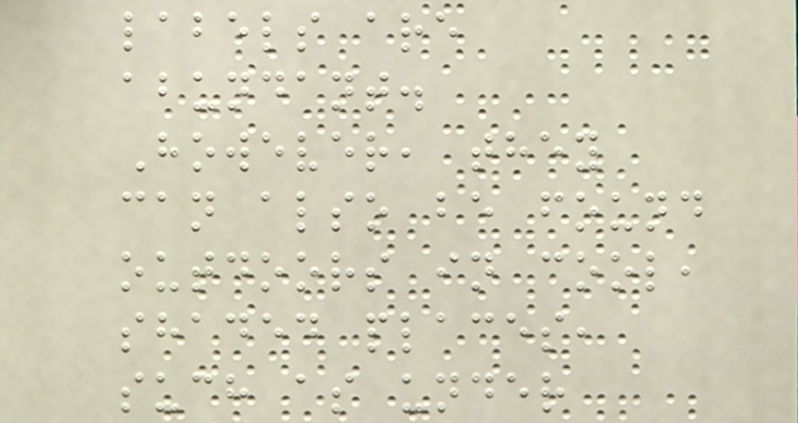labels are
abundant.
However, they
can also be found
outdoors in cool,
shaded places,
such as under
